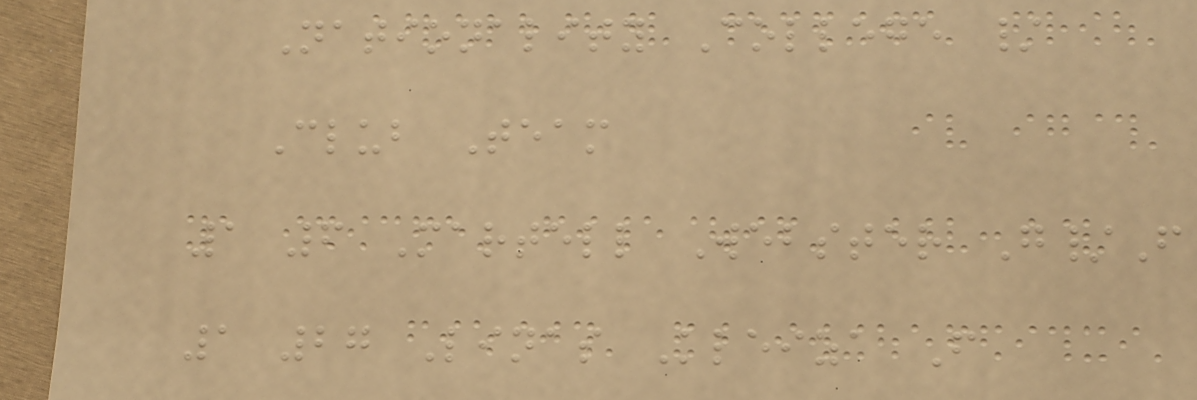Nationality College /
Club Team
1 6 Martell Webster G/F
1 27 Linas Kleiza F
